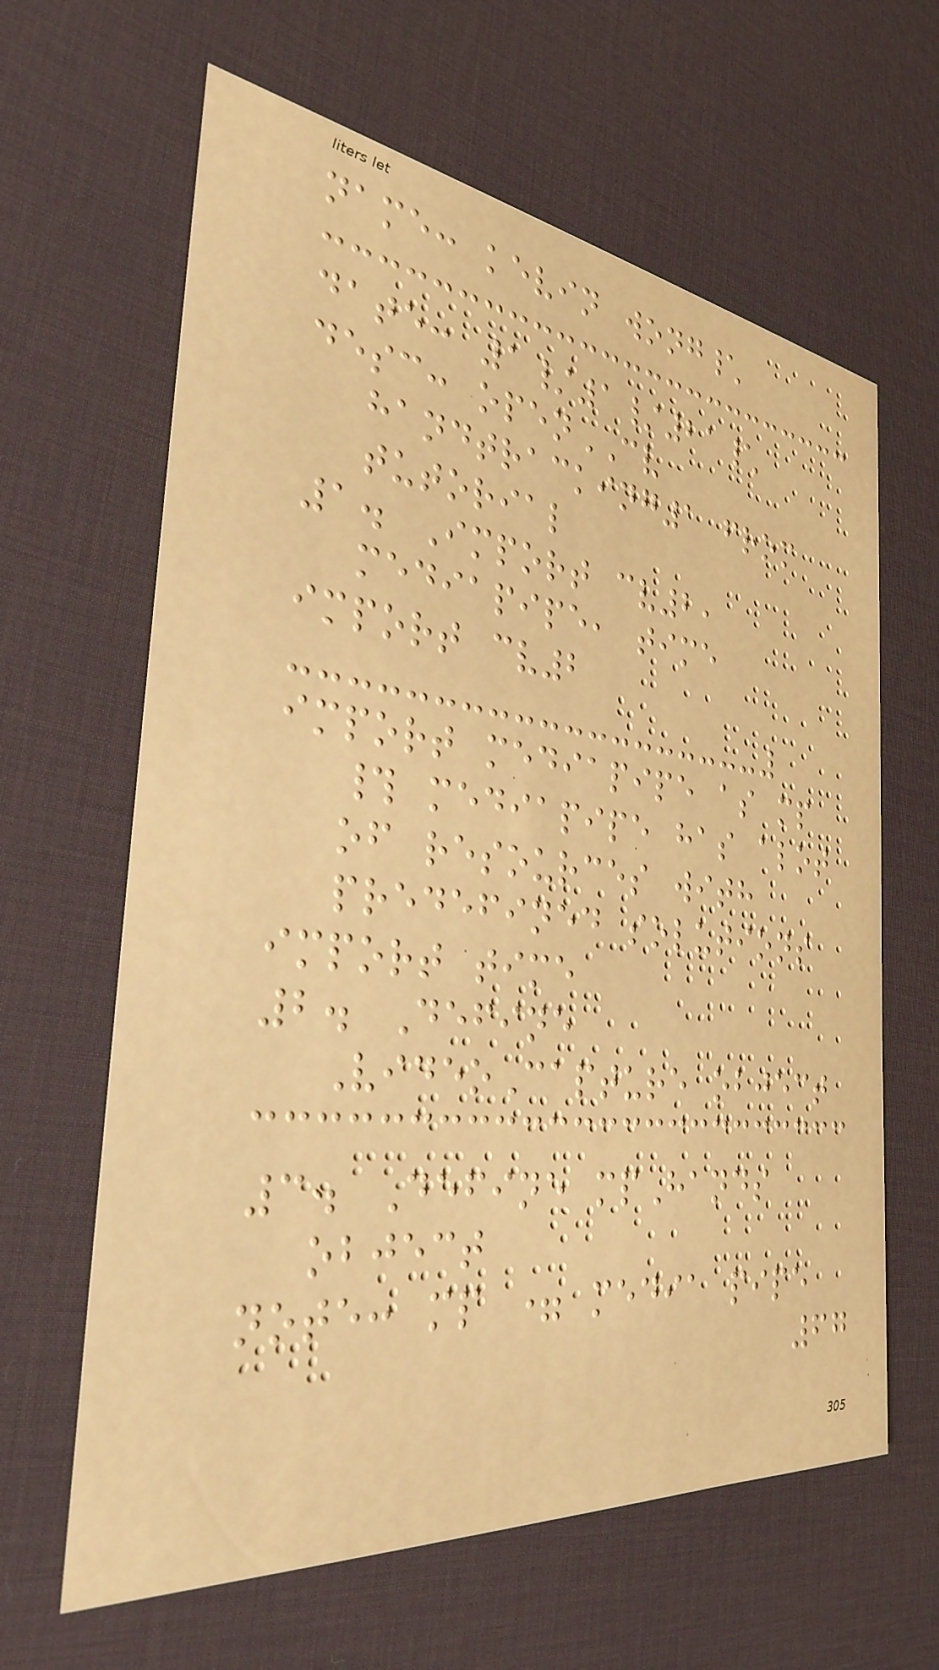name: kevin wong\
date: 1/1/21\
desc: openCV
handtracking1 from
tutorial
1. Import cv2,
mediapipe, time
import cv2
import mediapipe as mp
# mediapipe has alot
of resources with
predefined solutions
import time
2. Define
VideoCapture object
3. Define mpHands
object
note: mp = media pipe
67
